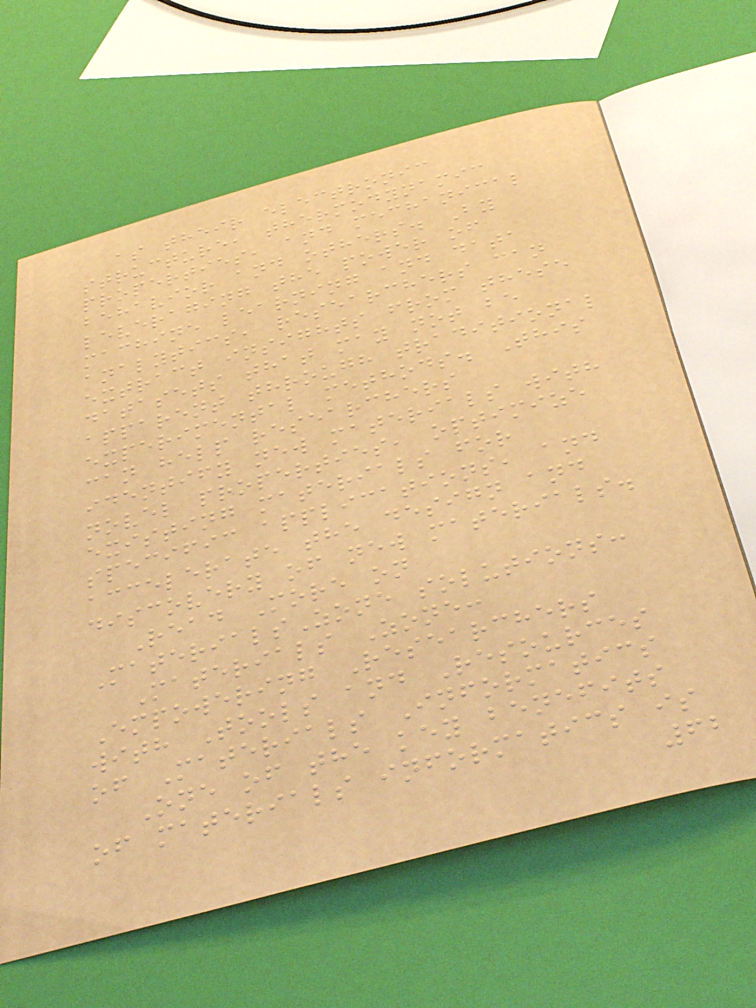as their electronic
structure, thermodynamic
properties, and mechanical
behavior and others. By
leveraging the power of
machine learning and data
analytics, researchers can
extract insights from these
datasets that may not be
apparent through traditional
experimental methods. This
can help researchers
identify new materials with
novel properties, optimize
existing materials for
specific applications, and
accelerate the design and
discovery of new materials.
Read More on
MaterialsZone solutions:
Materials Zone:
Empowering Researchers
with Tools and Resources
of Materials Informatics
One of the key benefits
of materials informatics is
62
